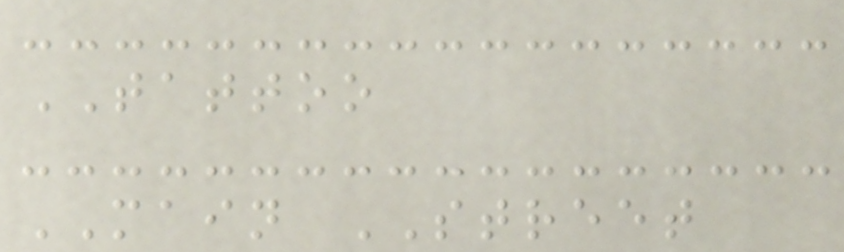TATTOO
MAIN STREET
